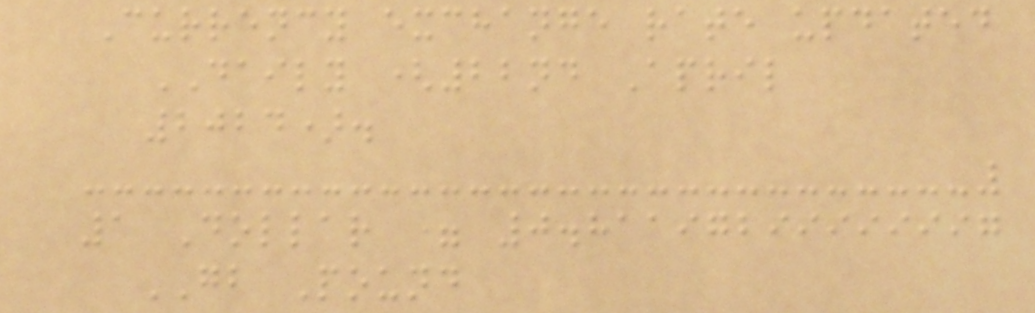Currency exchange rate updated
DAILY (22nd April
2024).
1 Dollar = 0.81197299999997
GB Pound
